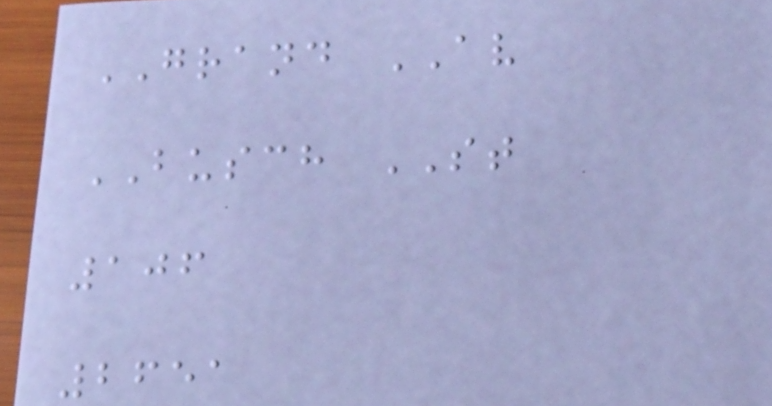GRAND AV
BUSCH ST
106
2651
